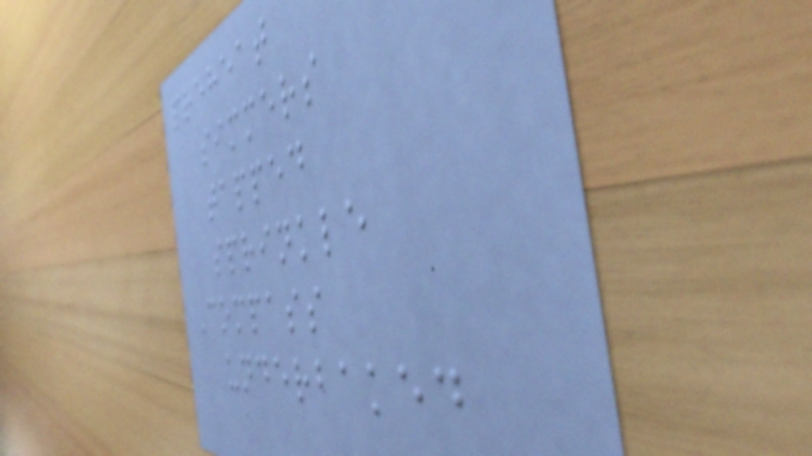preheat
simmers
tapped
sprinkle
Compass
underbaked
